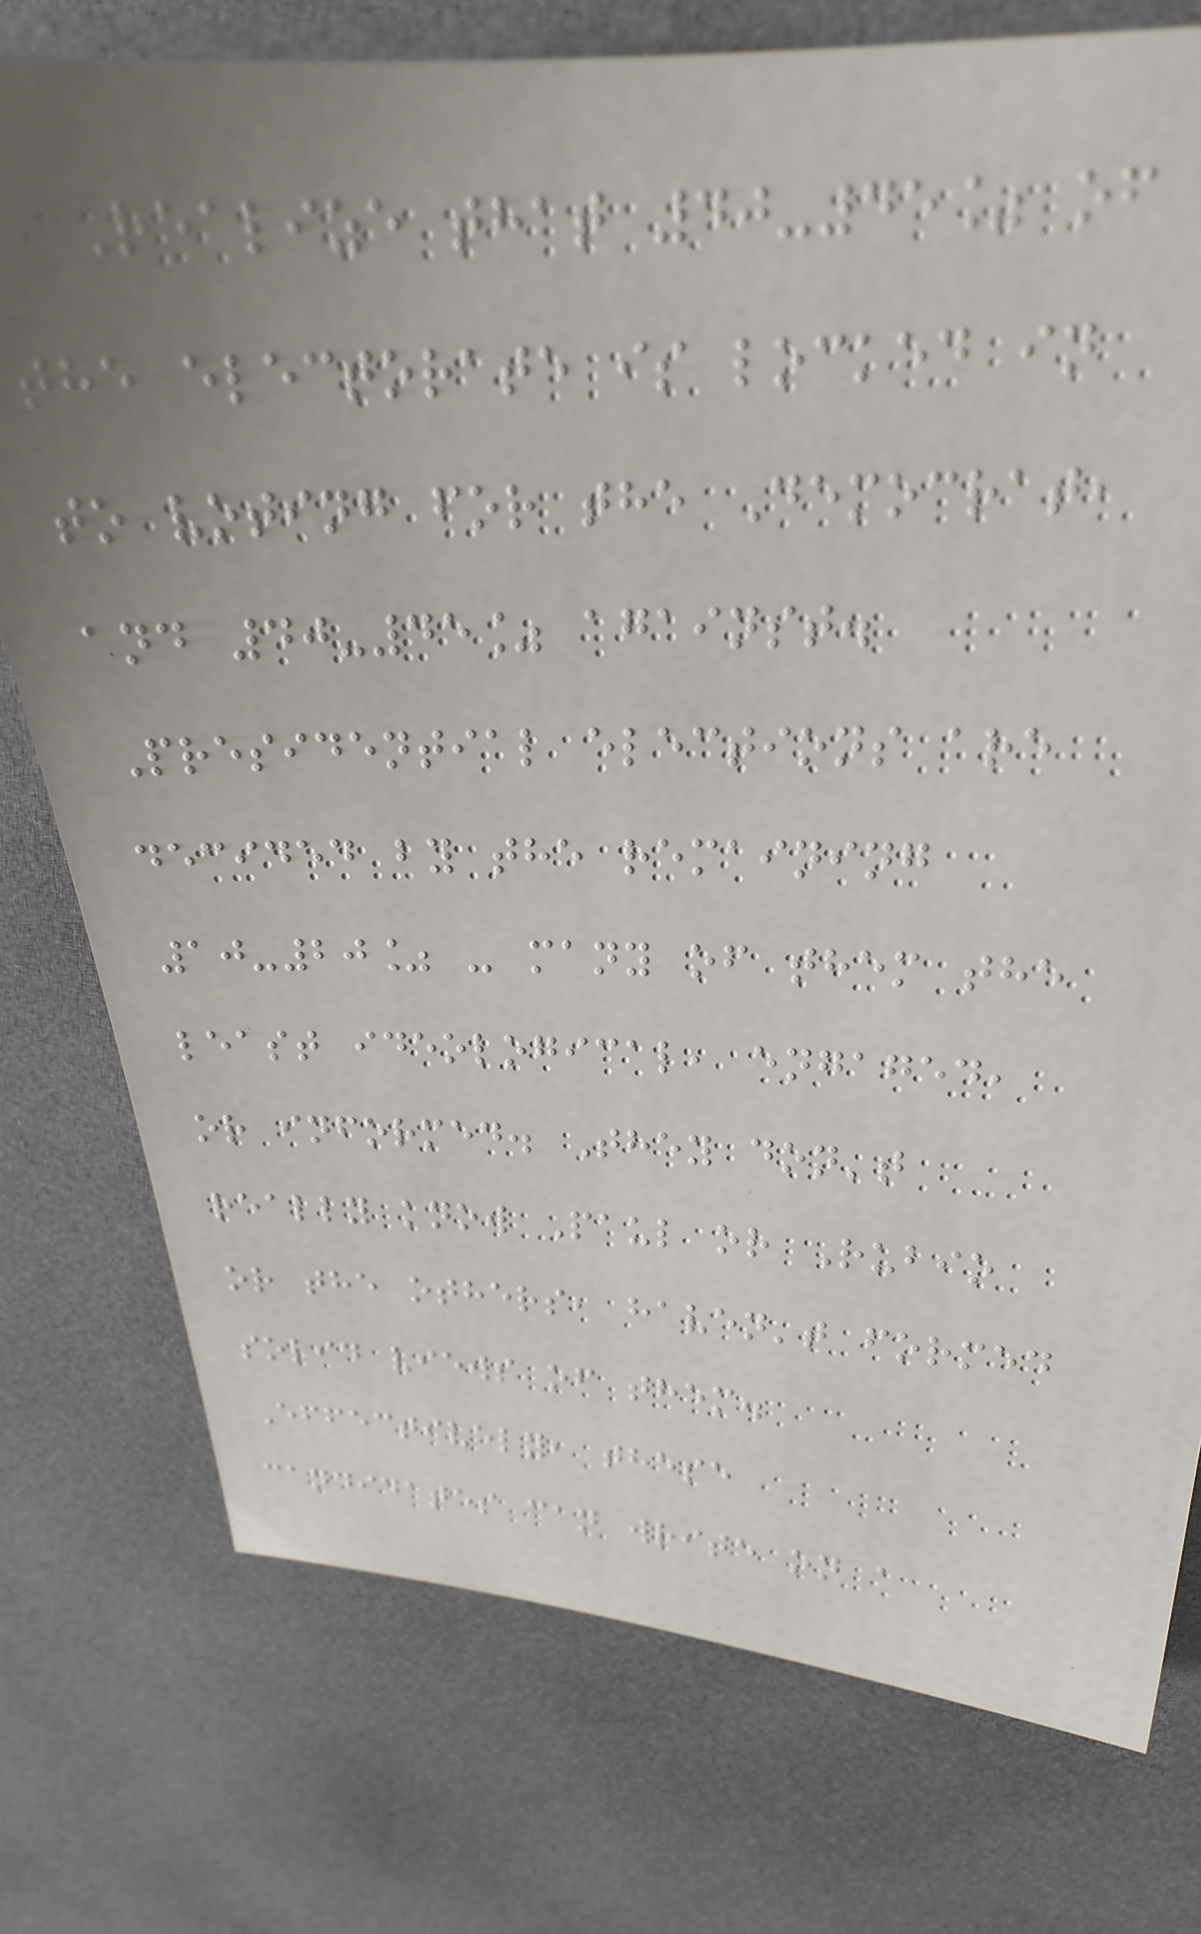Realize that 40-45% of
the electorate is locked in
to voting for the Democrat,
and 40-45% against.
Presidential elections are
decided by the remaining
10-20% - many of them the
least ideological, engaged,
or informed. They don't
really know Paul or Rubio
or the others, haven't formed
solid views of them.
Effectively, these
candidates can write on a
